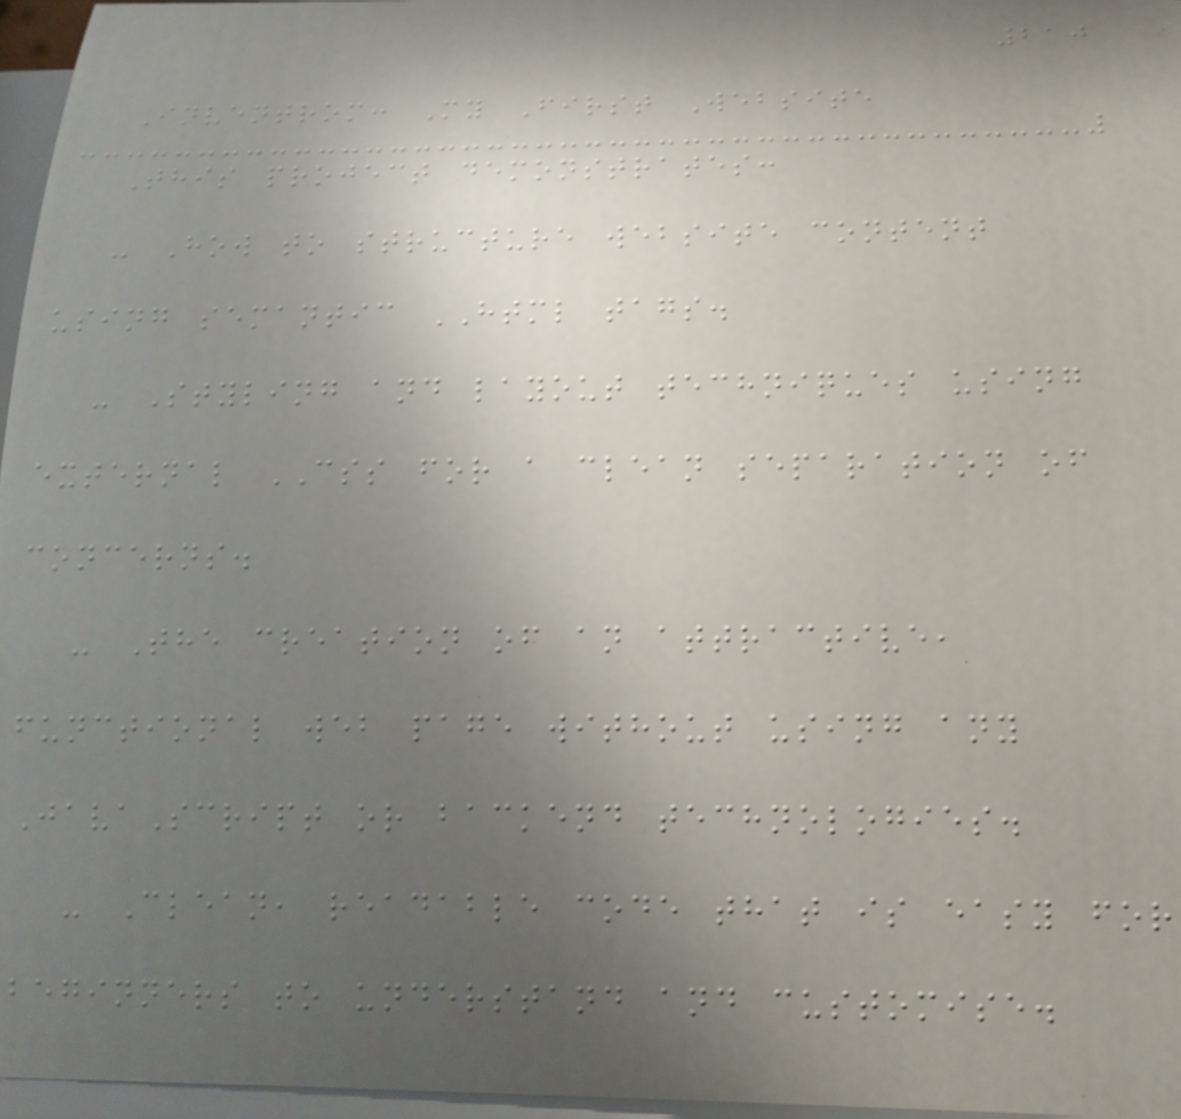210
Inventrom: My First Website
This project demonstrates:
- How to structure website content
using semantic HTML tags.
- Styling and layout techniques using
external CSS for a clean separation of
concerns.
- The creation of an attractive,
functional web page without using any
JavaScript or backend technologies.
- Clean, readable code that is easy for
beginners to understand and customise.
